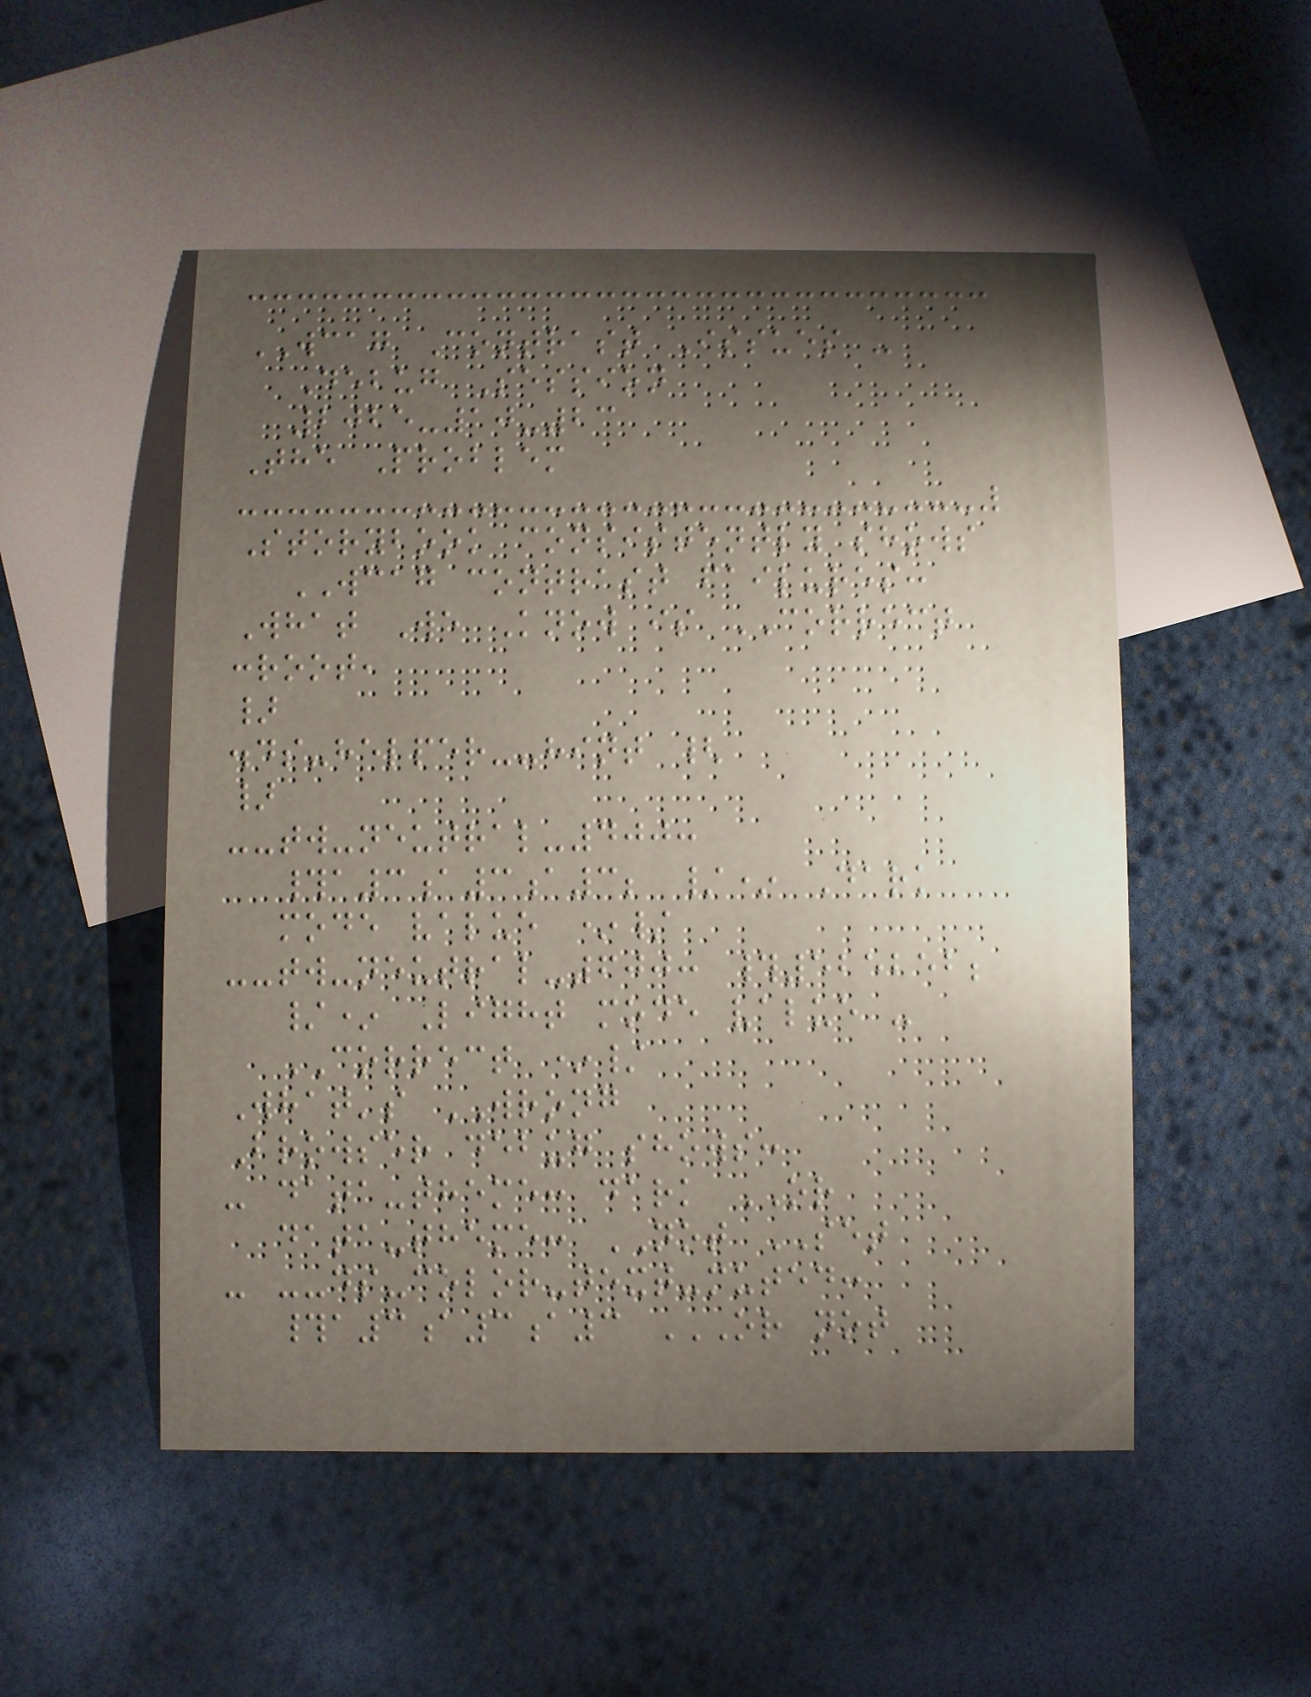WCAG Contrast Issues -
Debug Session
2025-10-23
The Problem
Storybook consistently shows
WCAG contrast failures:
What We Know is CORRECT
:root,
}
.ds-helper--hint {
}
--tw-neutral-400:
#a3a3a3; /* Dark
mode value */
--tw-neutral-600: #525252;
/* Light mode value -
CORRECT */
What's WRONG
Browser debug shows:
- data-theme: dark OR
data-theme: NOT SET
- --ds-color-text-muted:
#a3a3a3 OR NOT
